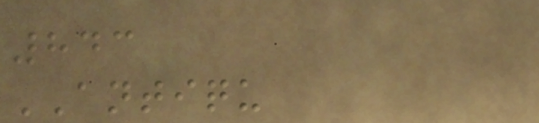843
ANTIQU
